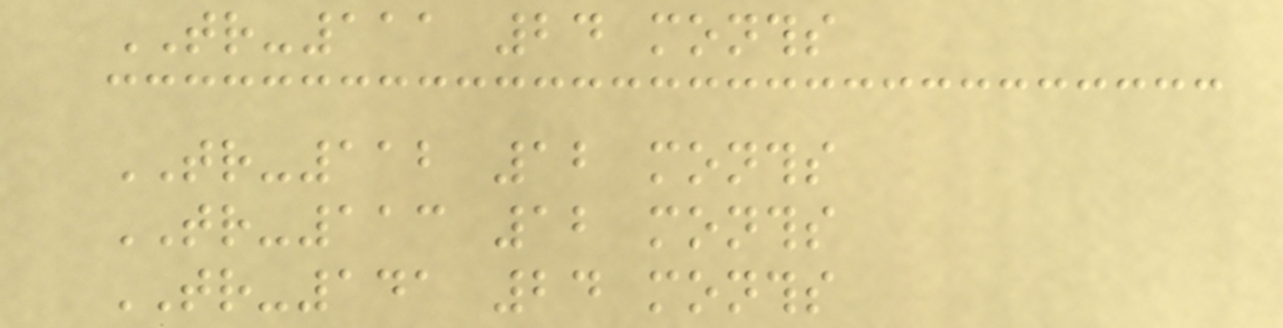TR-111 24 months
TR-112 12 months
TR-113 12 months
TR-141 24 months
